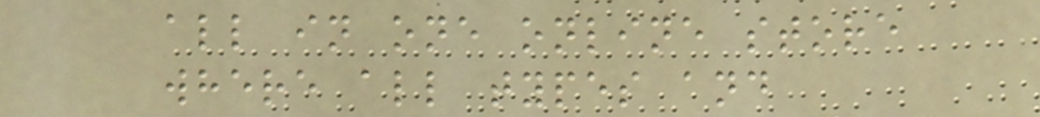all in one online store
where all types and
